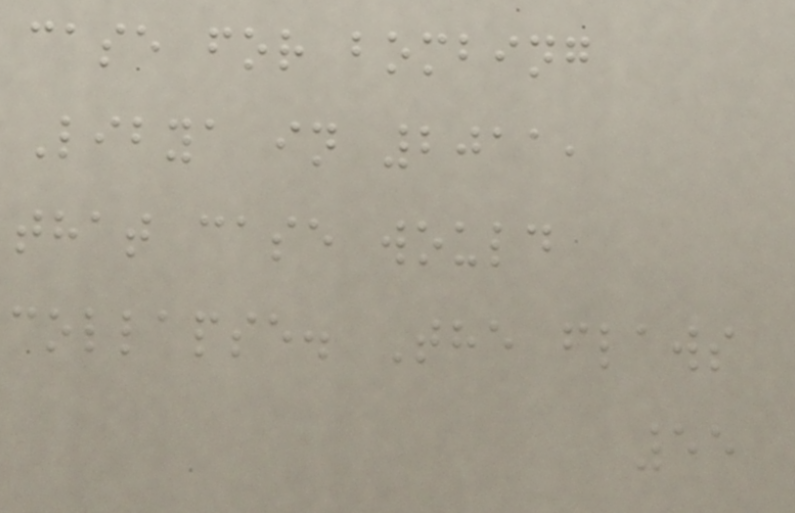case for bombing
Libya in 2011,
that case would
collapse. The flaws
55
